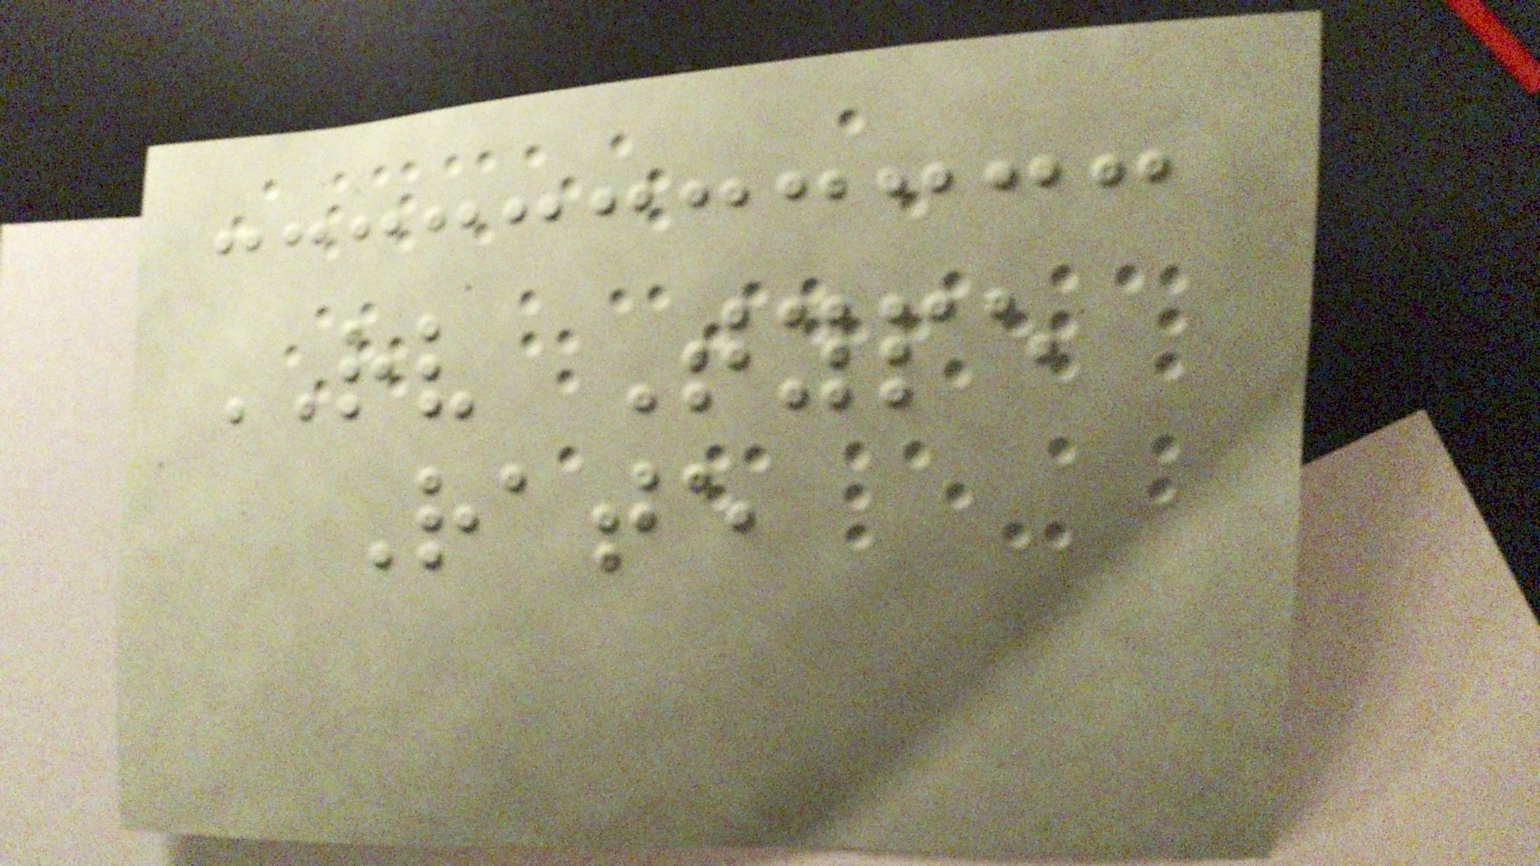RV Type
Rate
